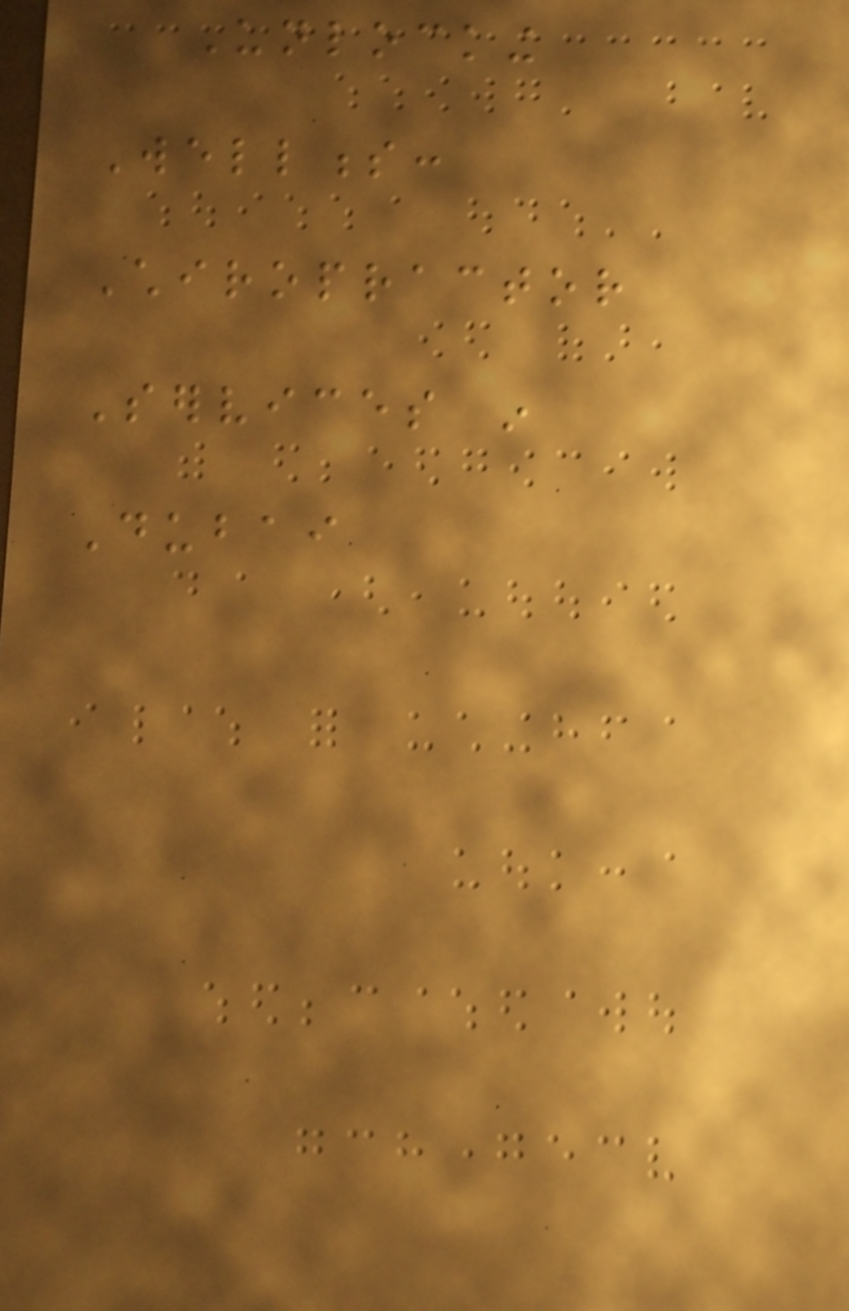Unlocking
Wellness:
Chiropractor
Services in
Dubai
